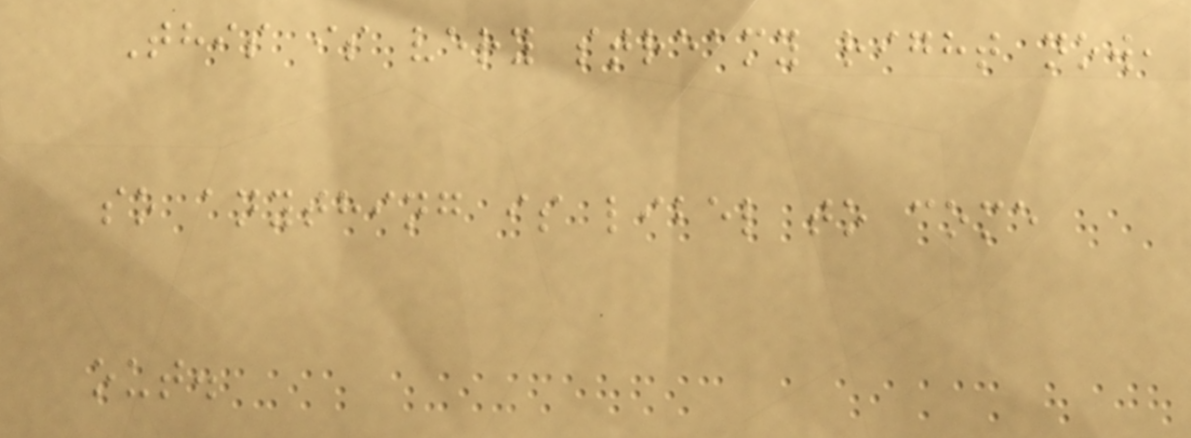This is very streamy right now,
so anything is libel to come
out.
